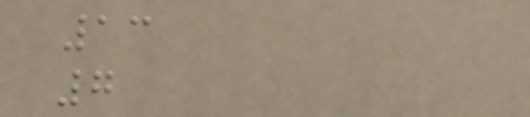13
7
